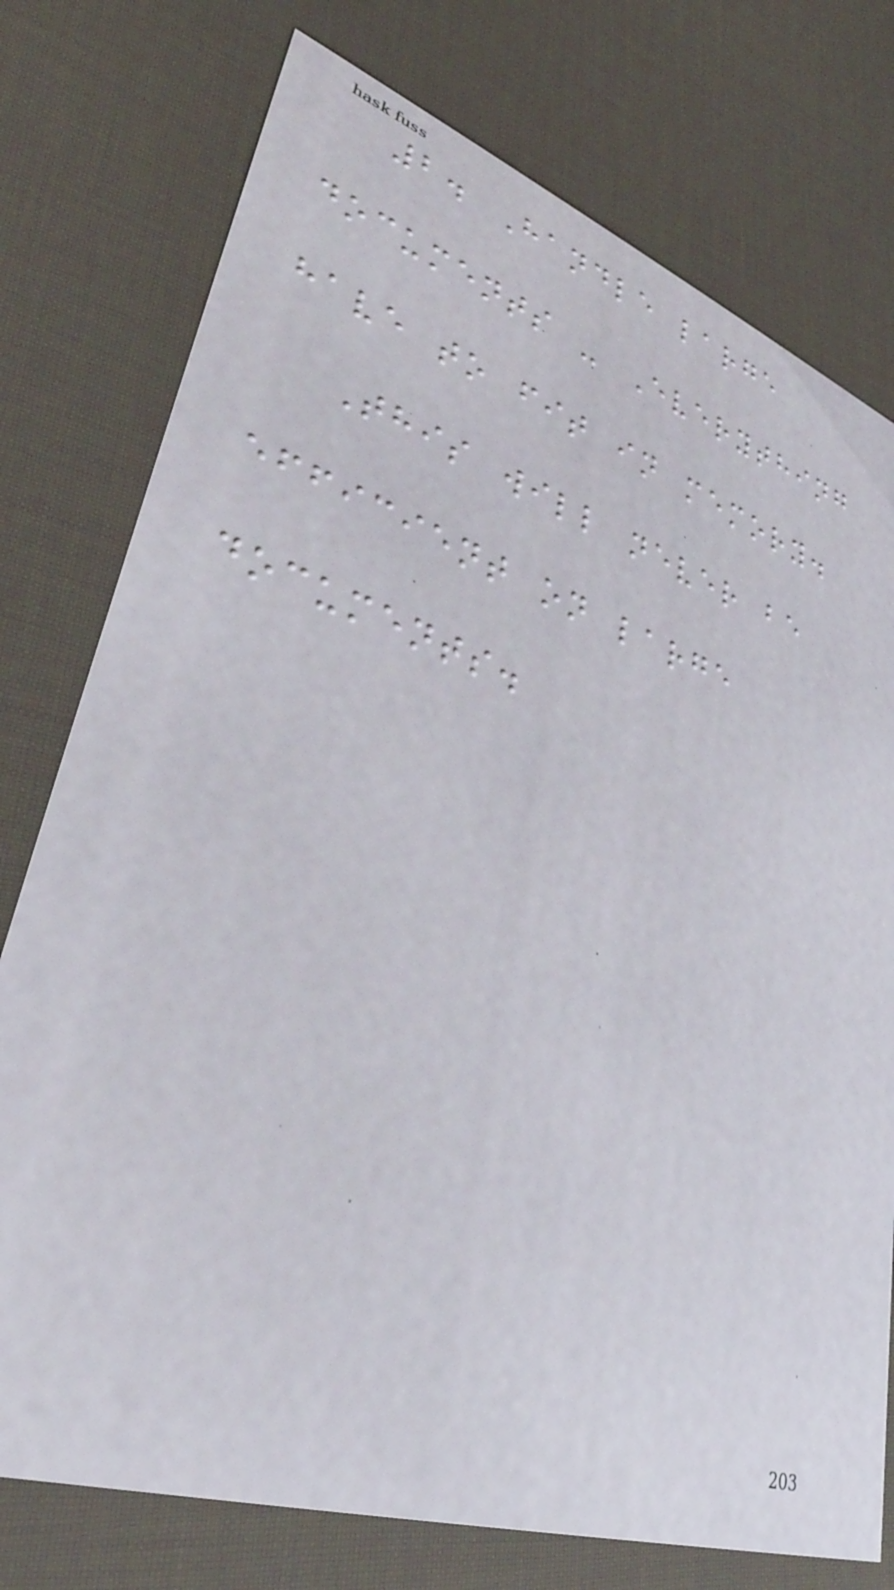2. Handle large
documents - Everything
have to fit in memory.
This will never be
efficient on large
documents.
